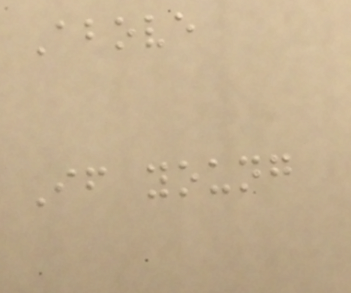Above
If young
